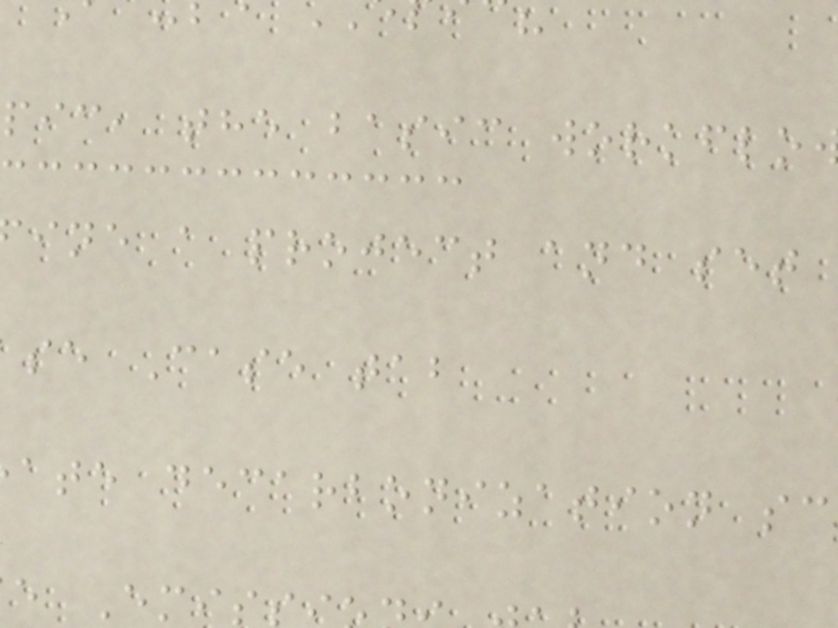pic, the basic workflo
ine a project and set
se Case tab
ate decarbonization sc
